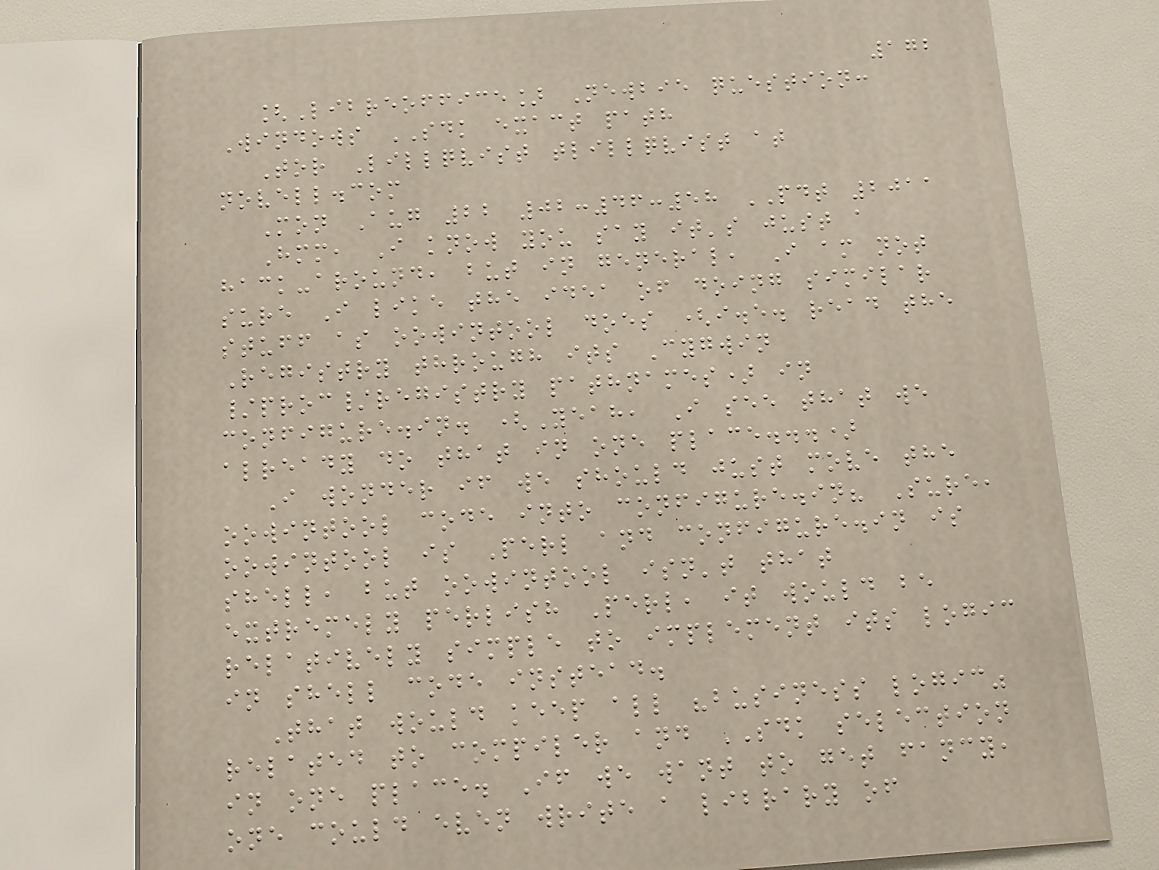172
[Libreoffice] Newbie question:
Windows SDK exact path
Tor Lillqvist tlillqvist at
novell.com
Mon Aug 22 02:46:58 PDT 2011
Hmm, I know you say it's just a
hack-around, but in general, I am not
sure I like the idea of doing similar
stuff as oowintool does (i.e. read the
Registry through its Cygwin
/proc/registry pathnames) in
configure.in. (Yeah, I see that we
already do that in one place...)
I wonder if we should just move the
oowintool code into configure.in? Sure,
oowintool is Perl and configure.in is
shell, but oowintool isn't that
extremely perlish Perl, it would be
relatively simple to implement its logic
in shell code instead.
That would keep all "business logic"
related to compiler and SDK selection
in one place. If we want to get fancy,
one could even write a library of
